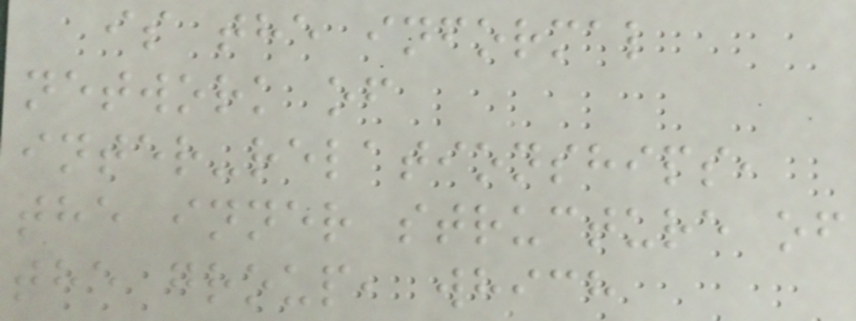is the informal
network of
inter-relationships,
the inner structure of
the group, which
